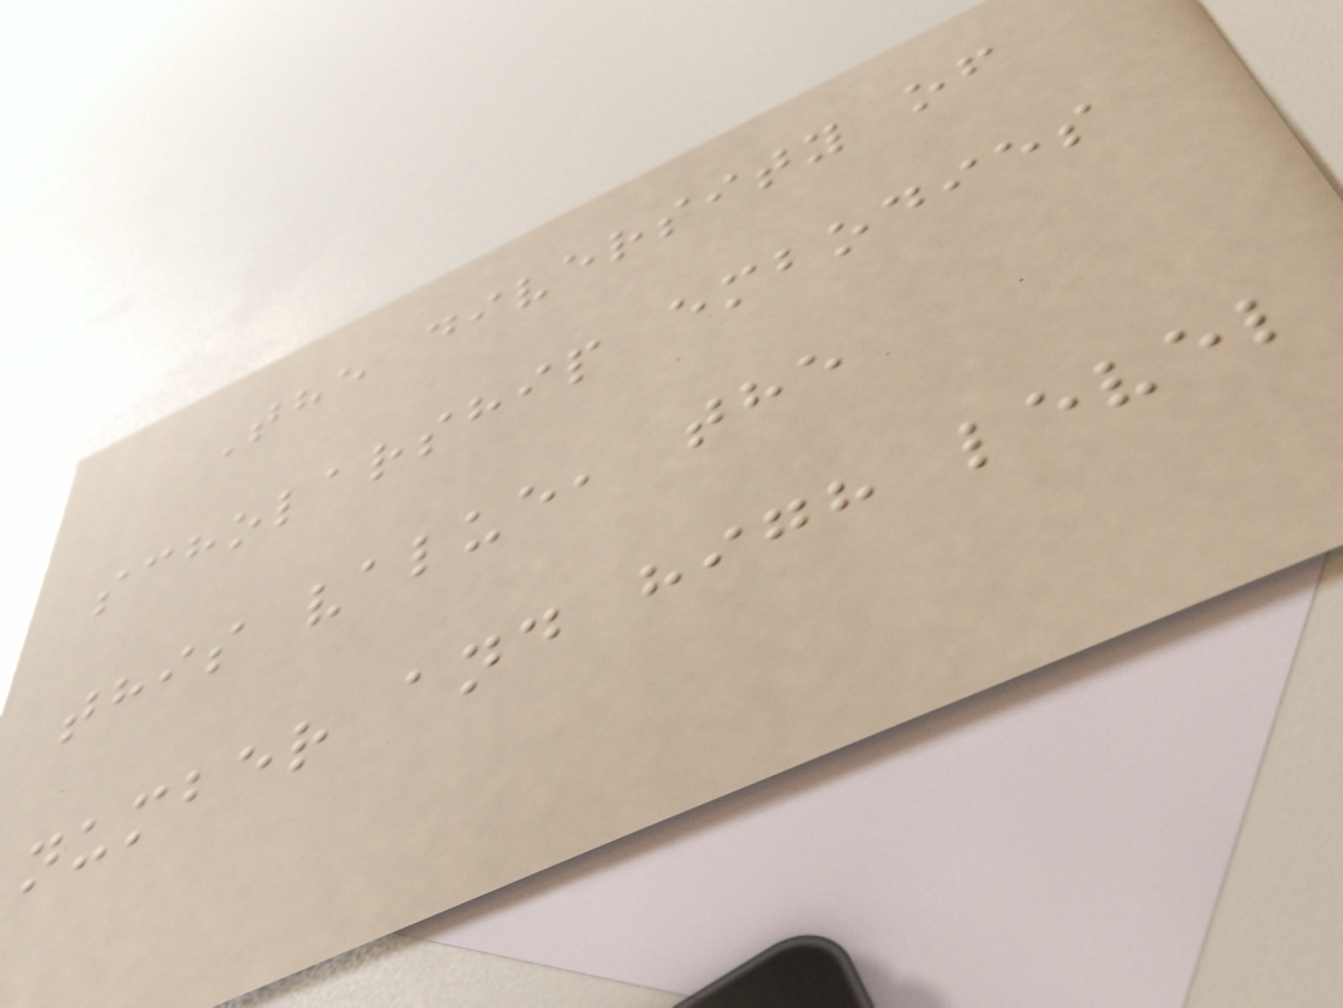The diversity of
scholarship embodies
this value, the
number and high level
